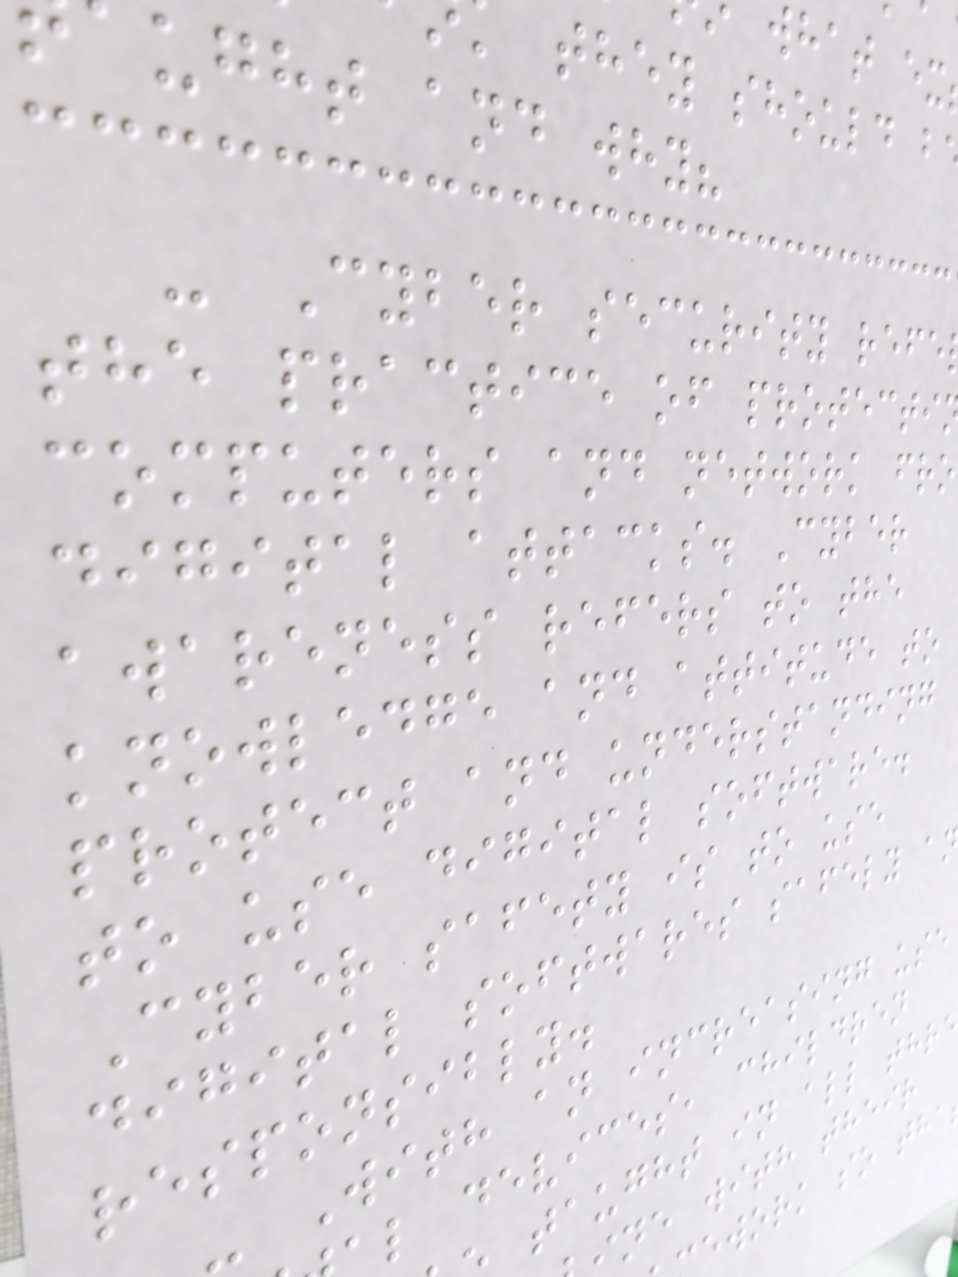they should b
ught and why?
- Cyber security refe
the practice of protecti
computers and network fro
digital attacks. Cyber
awareness refers to the
knowledge and attitude to
protect and understanding
to use digital software.
Cyber safety is to use
digital softwares safely a
responsibly.
- With an increasing use
l devices, children
taught in all thr
ne with their
ework so tha
